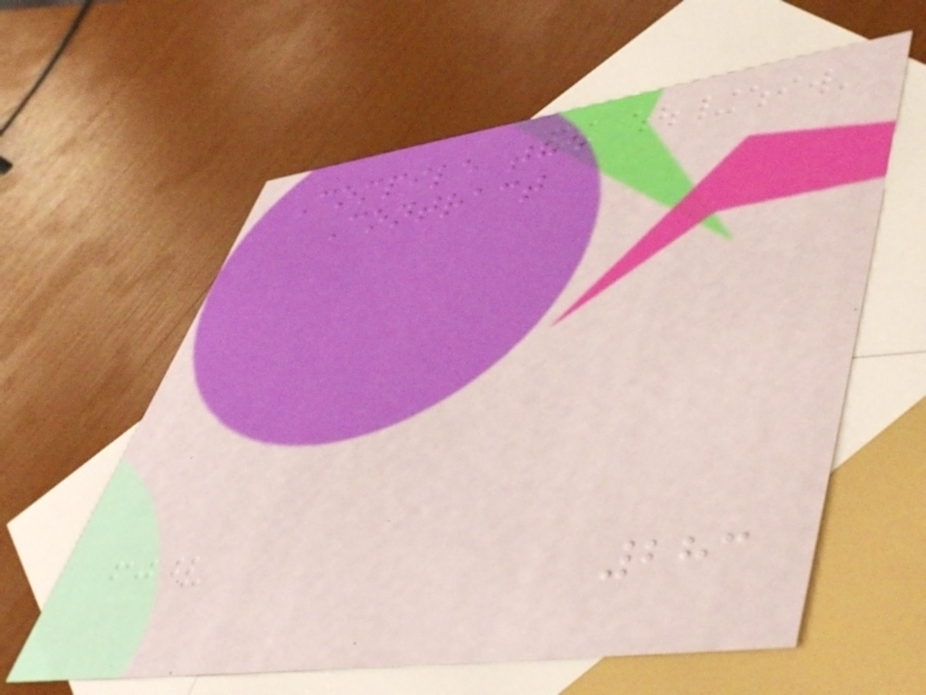Compile the
Contract
283
